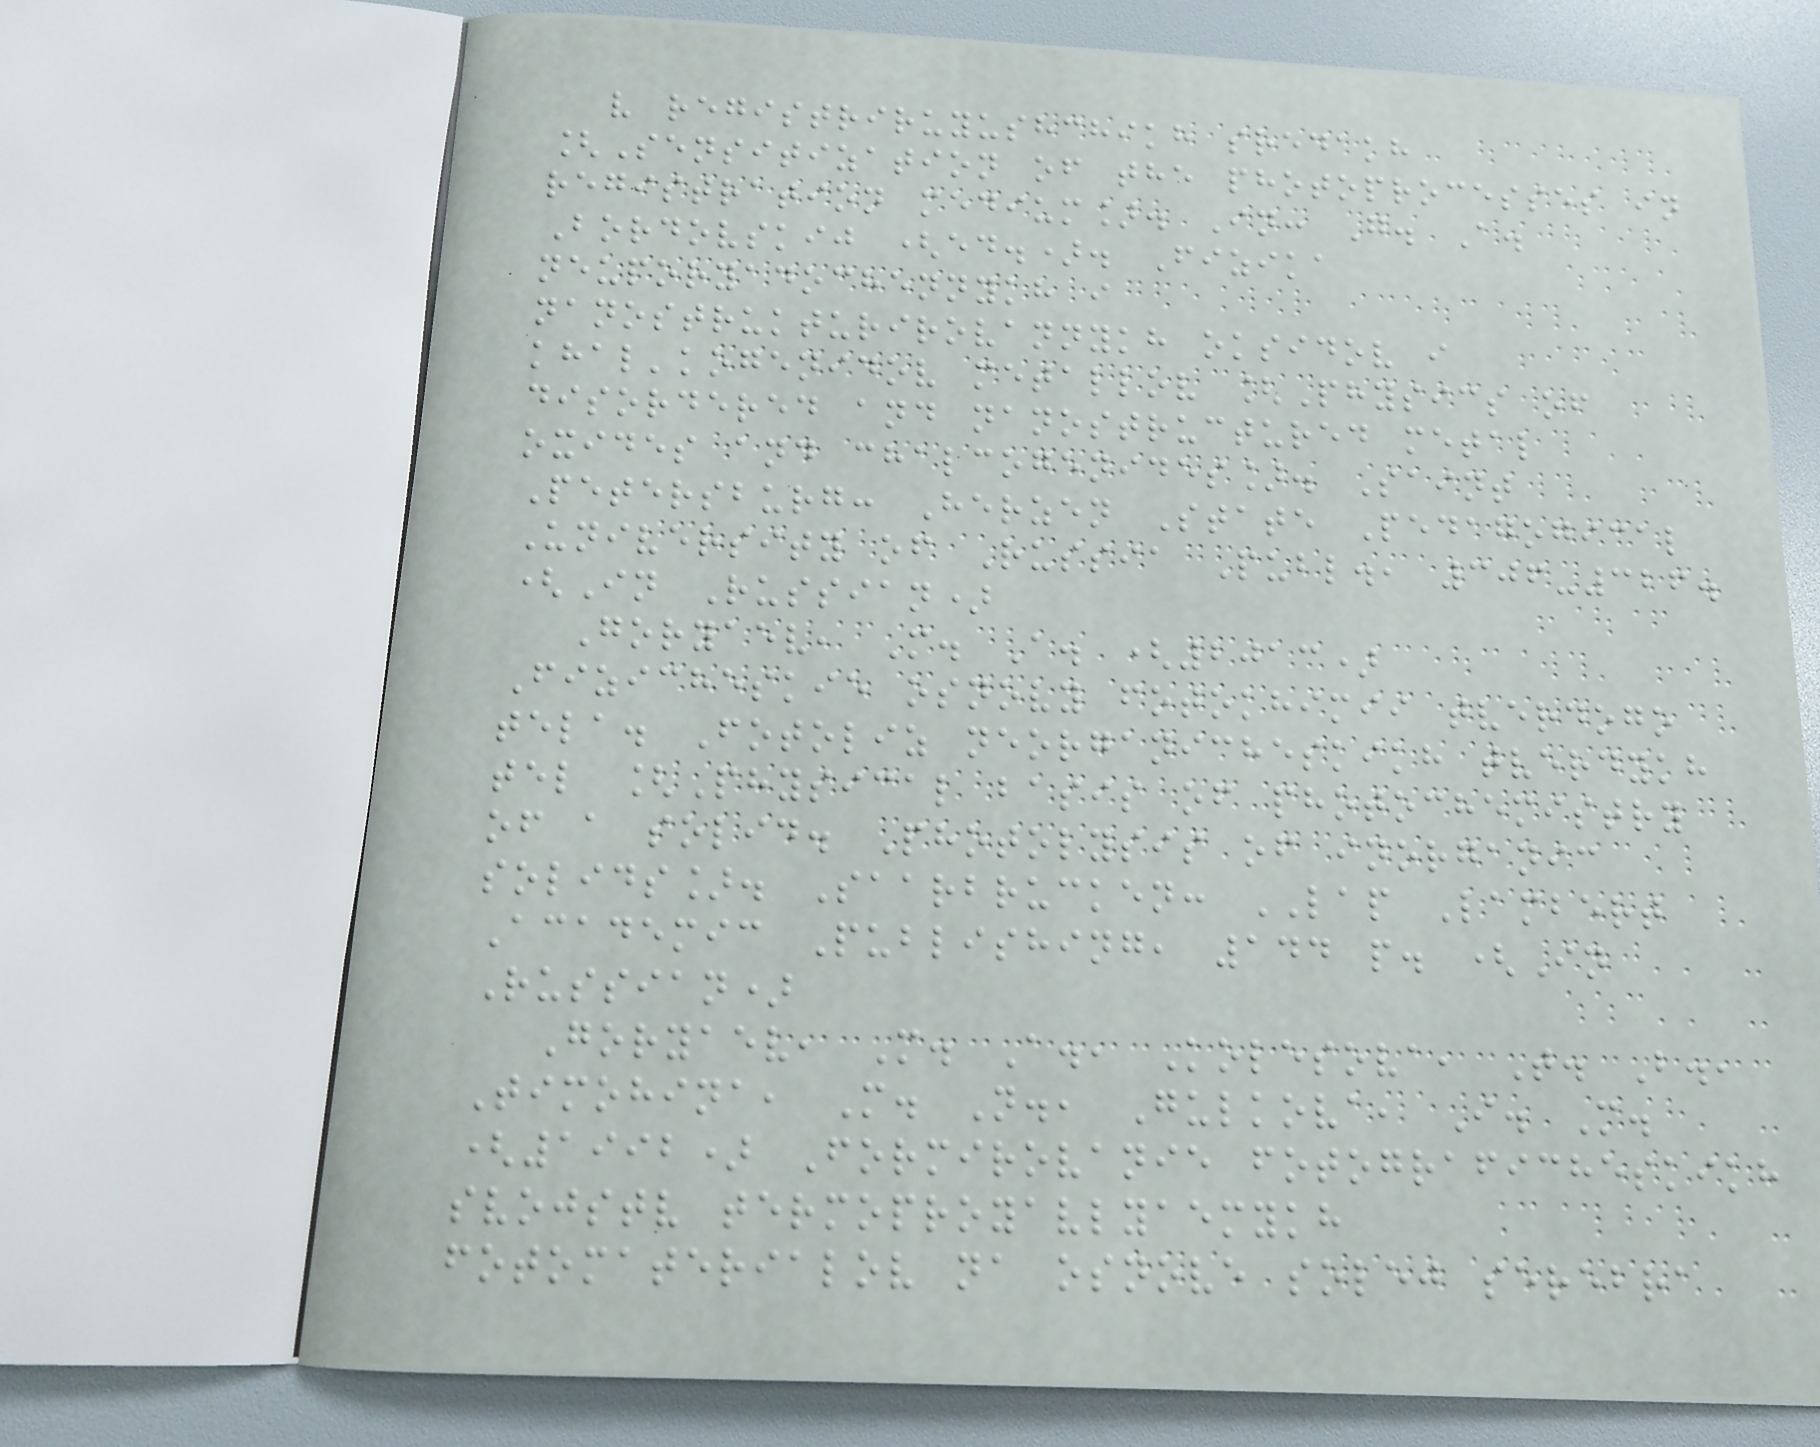v registriruyushchikh sredakh
[Sensitization of the photoprocesses in
registration medium]. In: G. A.
Bordovskij (ed.). Fizika
neuporyadochennykh i
nanostrukturirovannykh oksidov i
khal'kogenidov metallov [Physics of
disordered and nanostructured metal
oxides and chalcogenides]. Saint
Petersburg: Herzen State Pedagogical
University of Russia Publ., 306-326.
(In Russian)
Goryaev, M. A. (2013)
Fizicheskie osnovy fotokhimii tverdogo
tela. Fotoliz neorganicheskikh tverdykh
tel [Physical basis of photochemistry
of a solid. Photolysis of inorganic
solids]. Saarbrucken: LAP Lambert
Academic Publishing, 144 p. (In
Russian)
Goryaev, M. A., Kolesova, T. B.,
Timohina, M. N., Gulkova, I. M.
(1992) Formirovanie fotograficheskikh
svojstv termoproyavlyaemykh
fotomaterialov na osnove solej serebra
